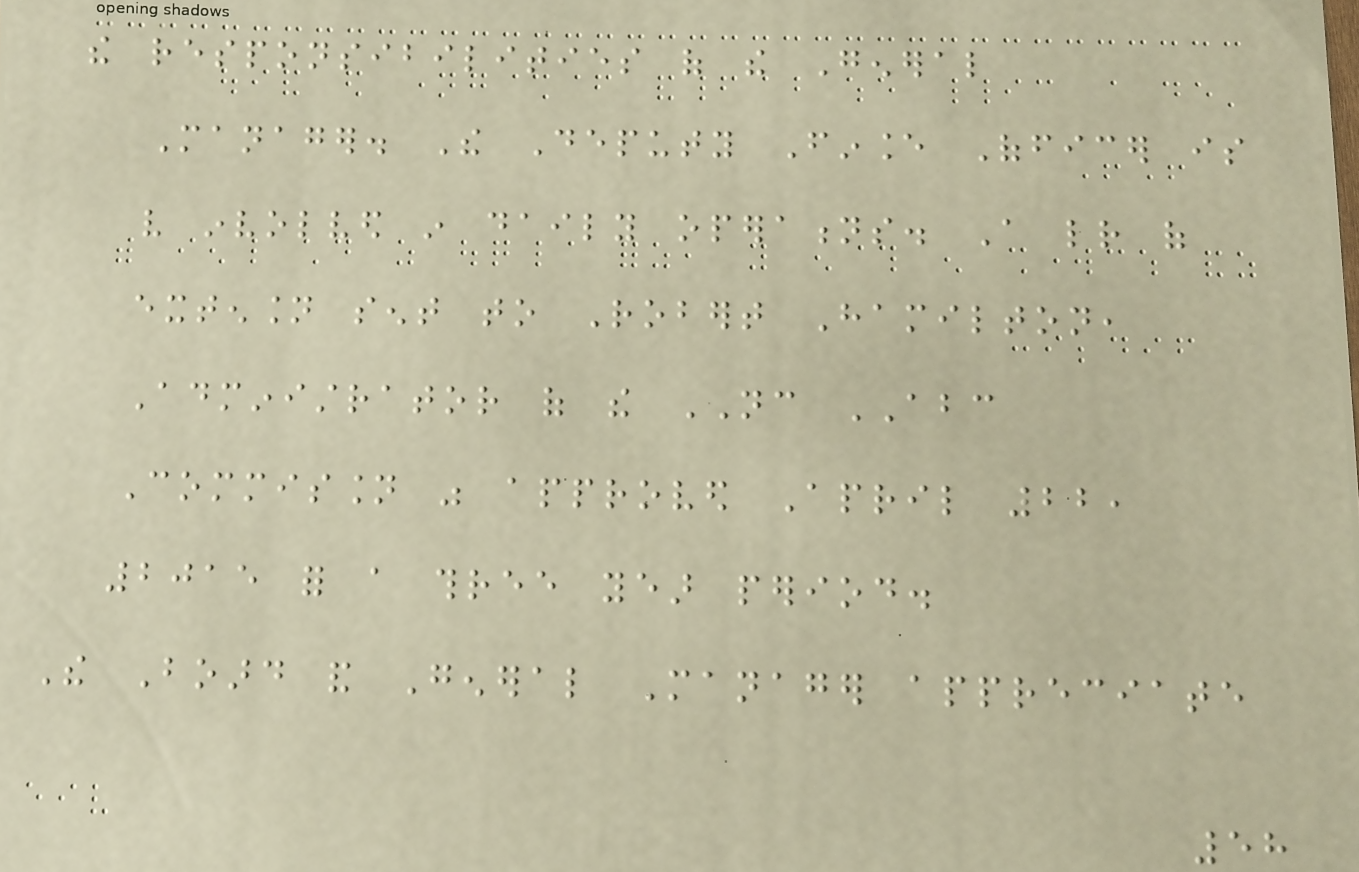the responsibilities of the General
Manager. The Deputy Finance Officer is
very involved in daily operations. A letter of
extension sent to Robert Hamilton,
Administrator of the NC ABC
Commission was approved April 22,
2015 for a three year period.
The Board and General Manager appreciate
58
